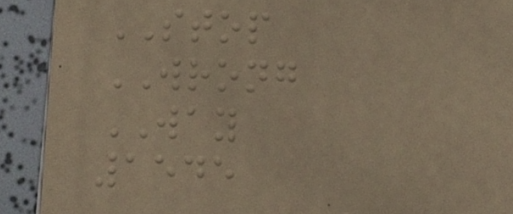STOP
WRONG
WAY
1545
